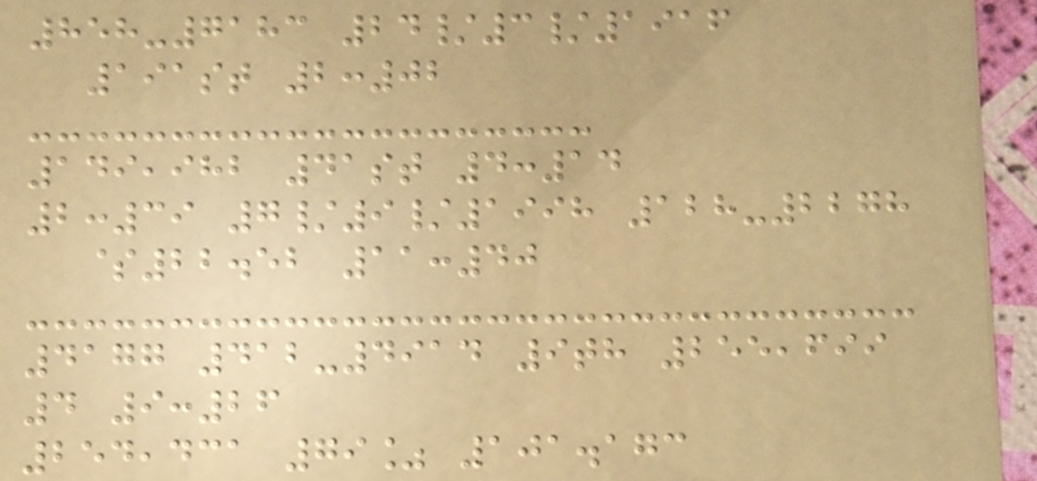858-7183 24/3/1916
191st 2:02
149,982 41st 4:14
2:39 7/9/1998 128-2278
$22.52 11:40
4177 412-4914 9th 255,699
4 9:26
254,431 79% 101.173
